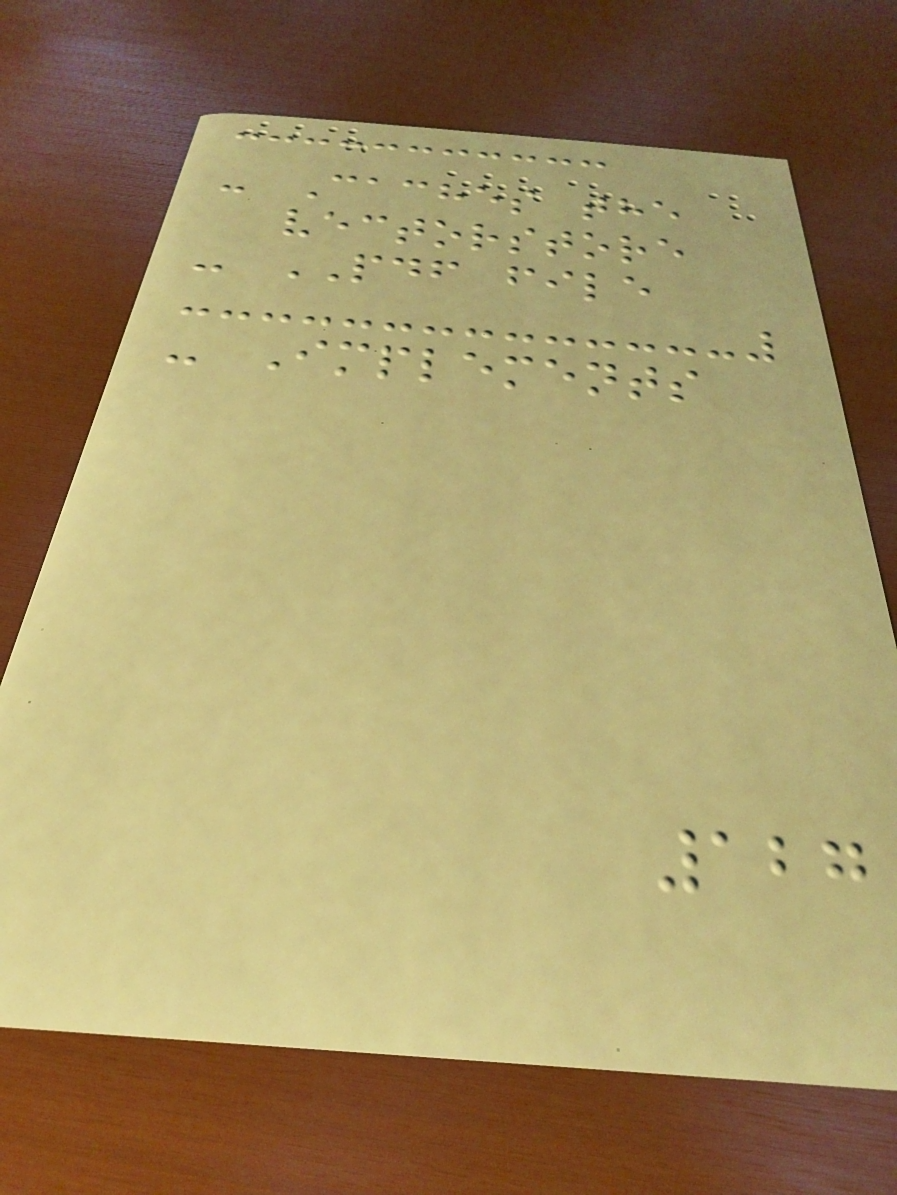- Caches the
vectorstore
- PDF file
- Implements
127
